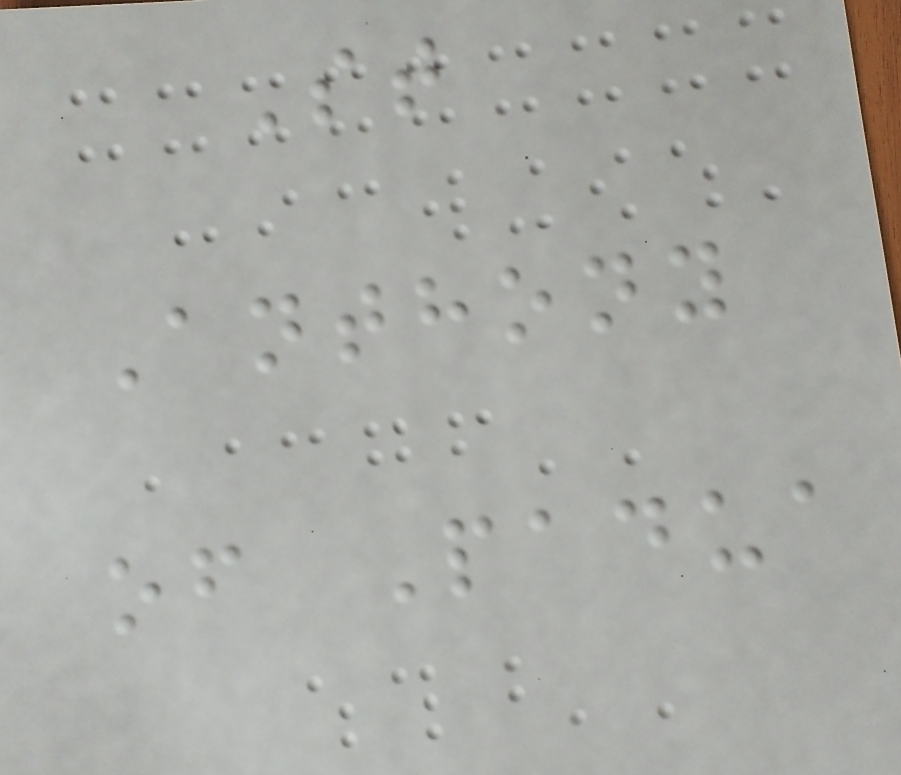St
Anthony
of Padua
